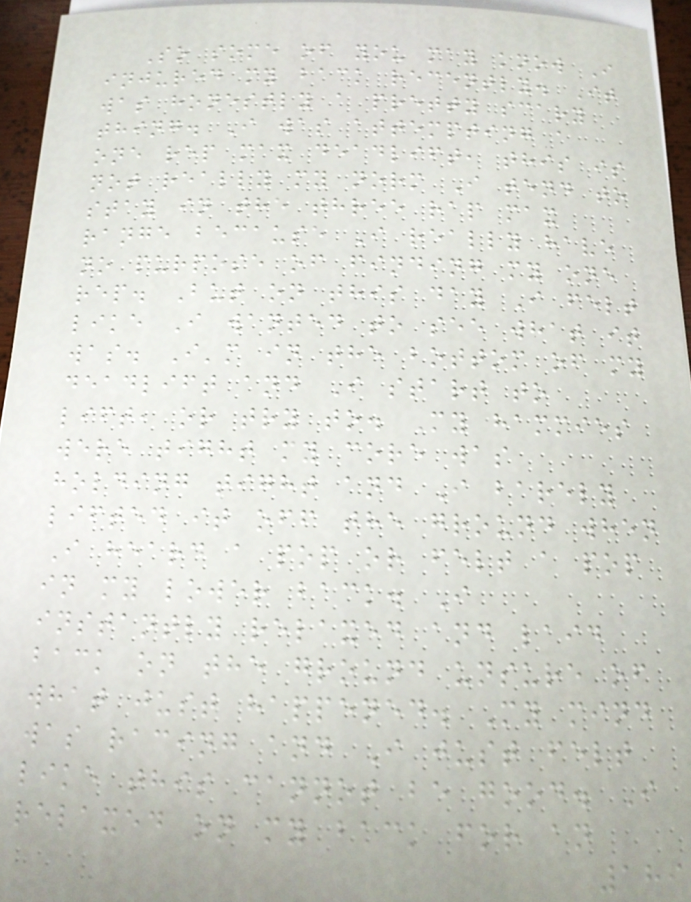So some of you may know I
injured my back recently. It
was honestly a pretty scary
thing. I was attempting a
one rep max deadlift, this is
not really my norm I tend to
stay in the three rap max
range because I really have
no purpose of finding my one
rep. But on this day I felt
like I wanted to see what it
was. I'm in the bottom of my
deadlift and I start to
lift, or try to. My hammies
were tight my core was
holding tight and I barely
lifted it off the ground when
I heard a pop or felt a pop
in my lower back. I
instantly relaxed and laid
back on the ground unsure of
what just happened. My mind
was racing and I just felt
like this cannot be good. I
relaxed on my back for an
189
